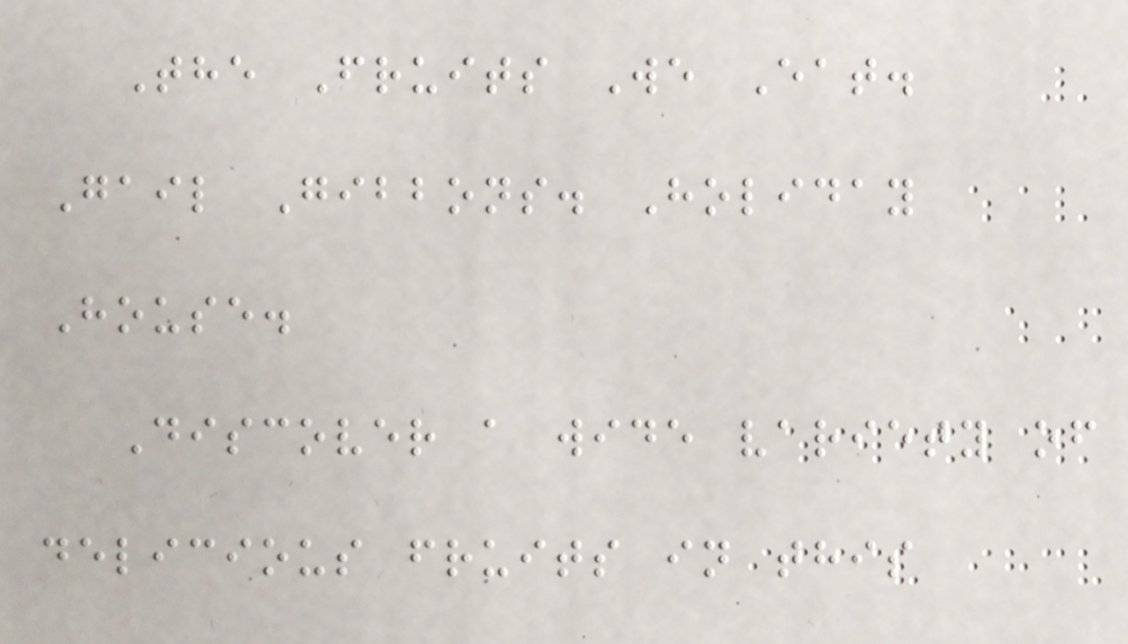The Fruits We Eat.
Gail Gibbons. Holiday
House.
Discover a wide variety of
delicious fruits in this
